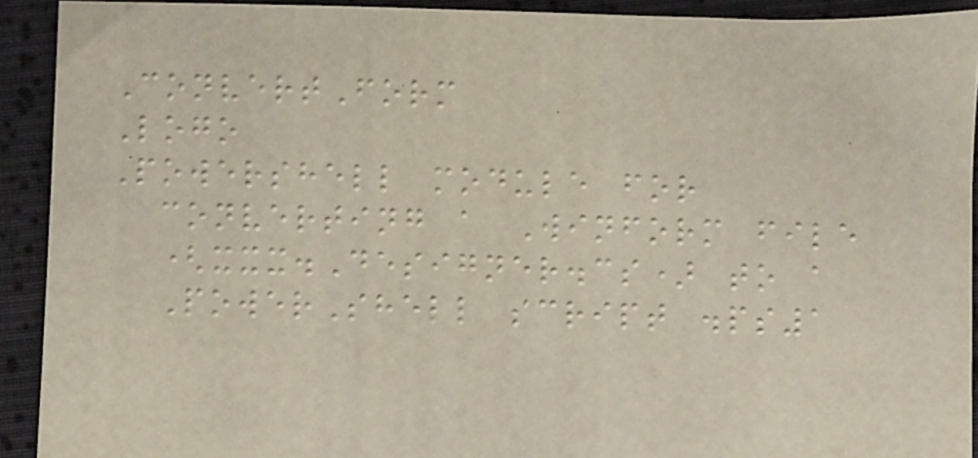ConvertForm
Logo
Powershell module for
converting a Winform file
(xxx.Designer.cs) to a
PowerShell script .ps1
